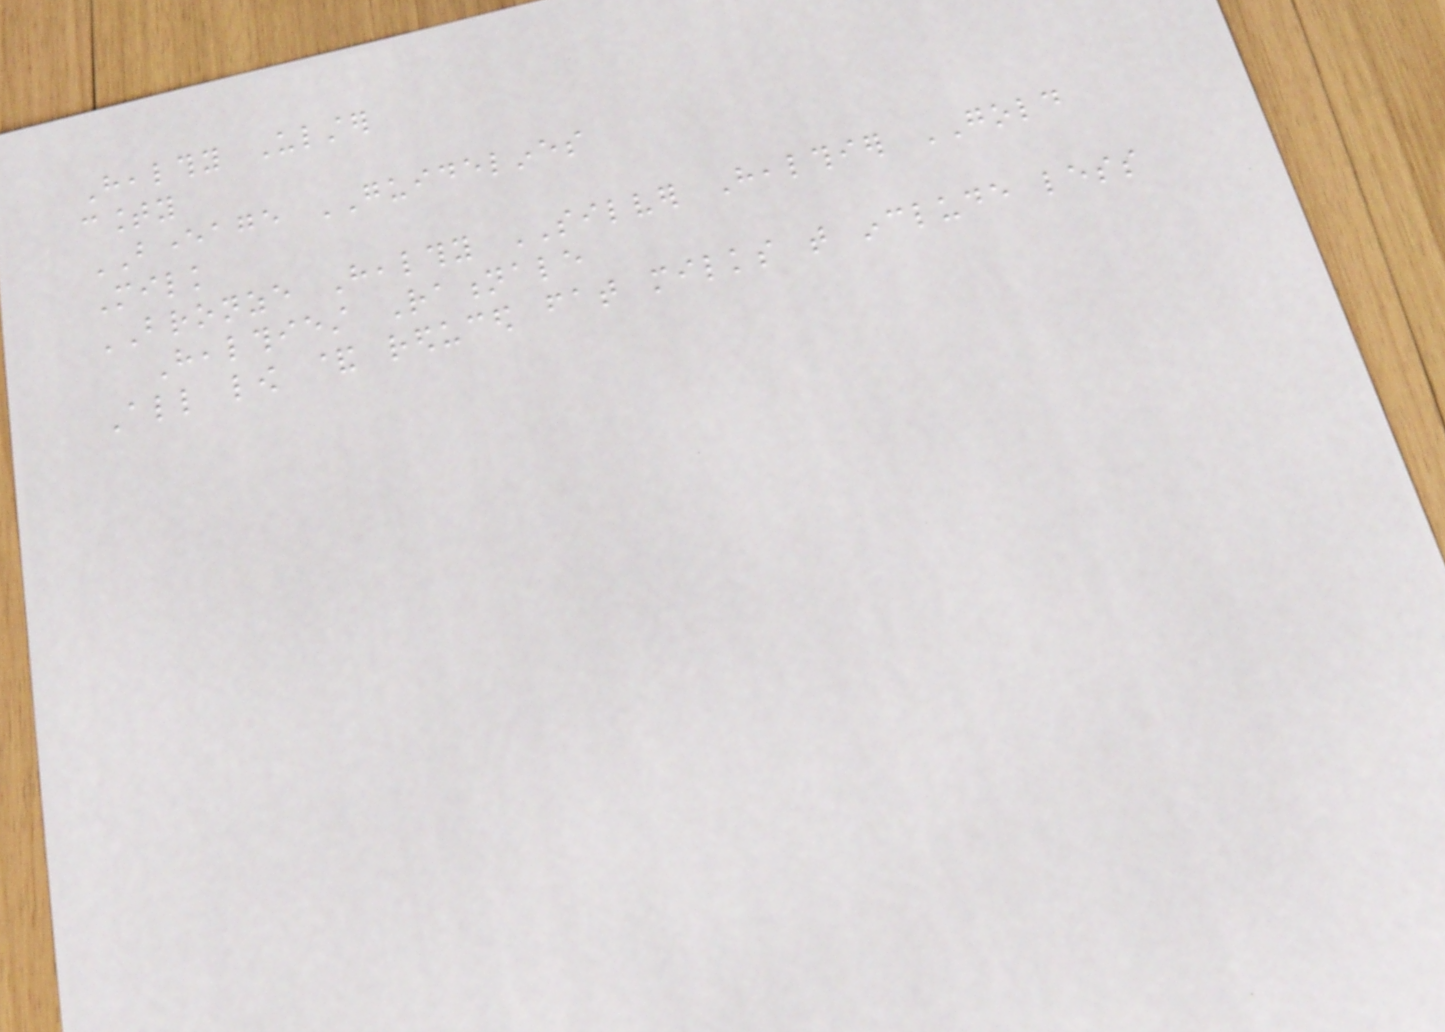Healthy Ulster
county
BEVERAGE GUIDELINES
Milk
BRONZE Healthy SILVER Healthier GOLD
Healthiest Rationale
All low & reduced fat milks that include less
